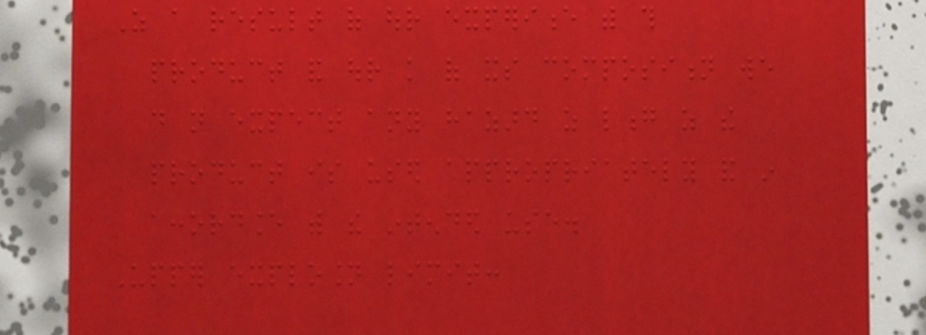As a result of our experience with this
product and our knowledge of its composition we
do not expect any hazard as long as the
product is used appropriately and in
accordance with the intended use.
Upper explosion limit:
